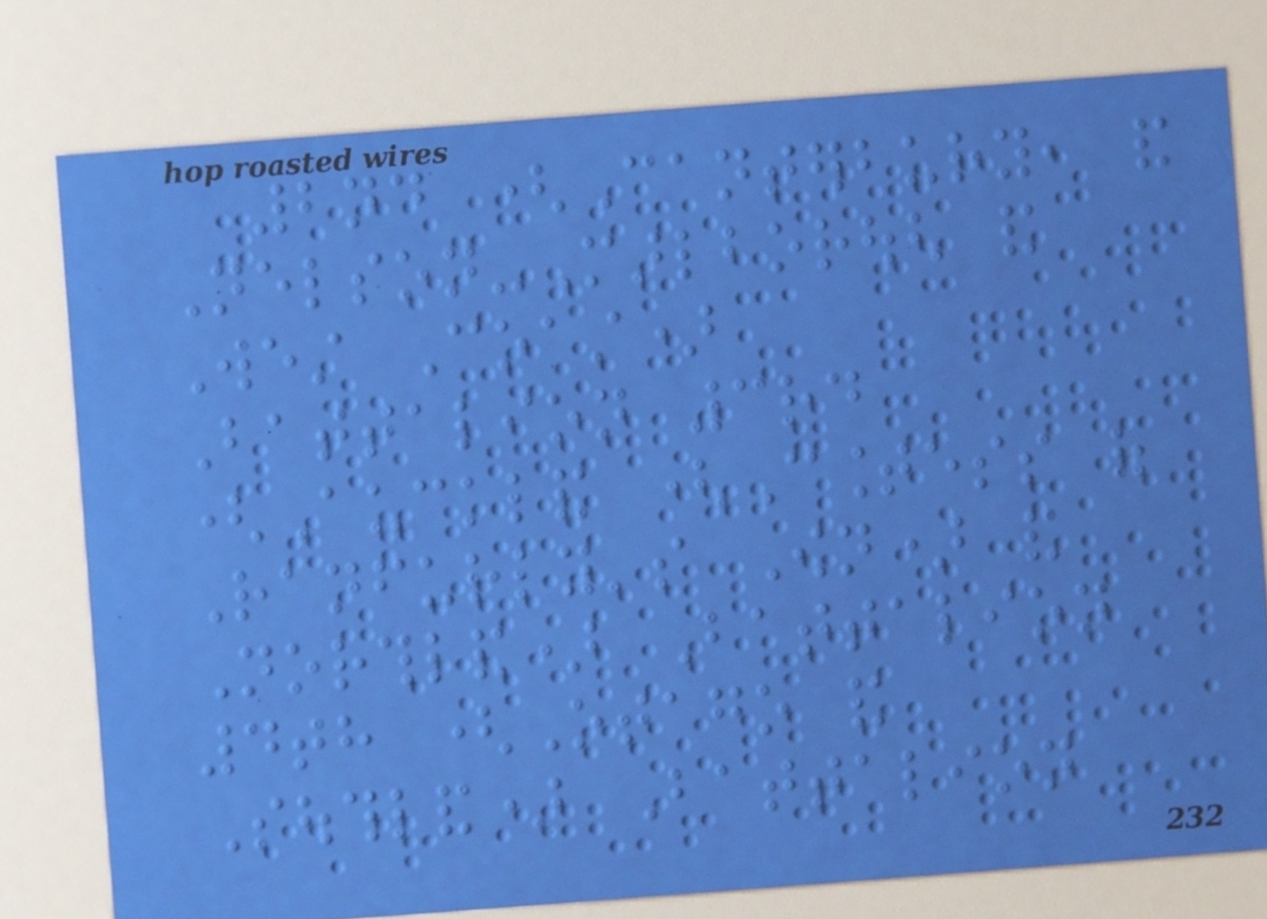2nd (Canterbury, and
Nelson-Marlborough and
West Coast)
Battalion 3rd
(Auckland (Countess of
Ranfurly's Own) and
Northland) Battalion
4th (Otago and
Southland) Battalion
